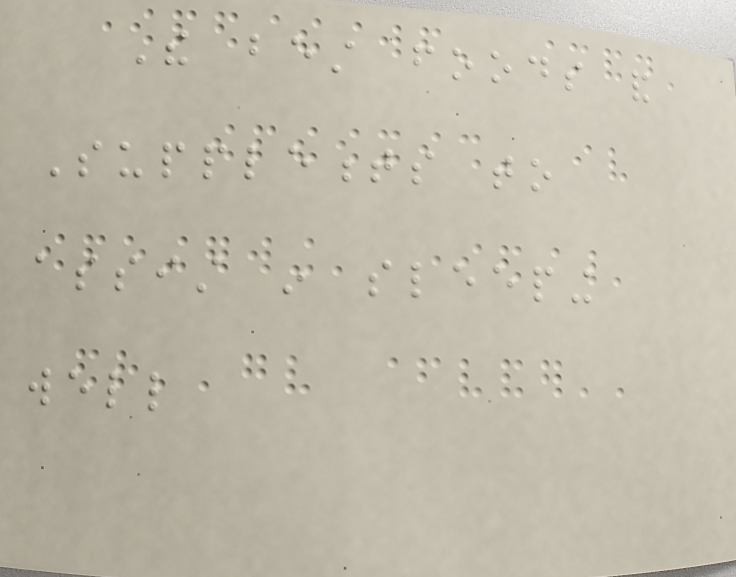The best foods and
Supplements to
assist in sleeping
well
